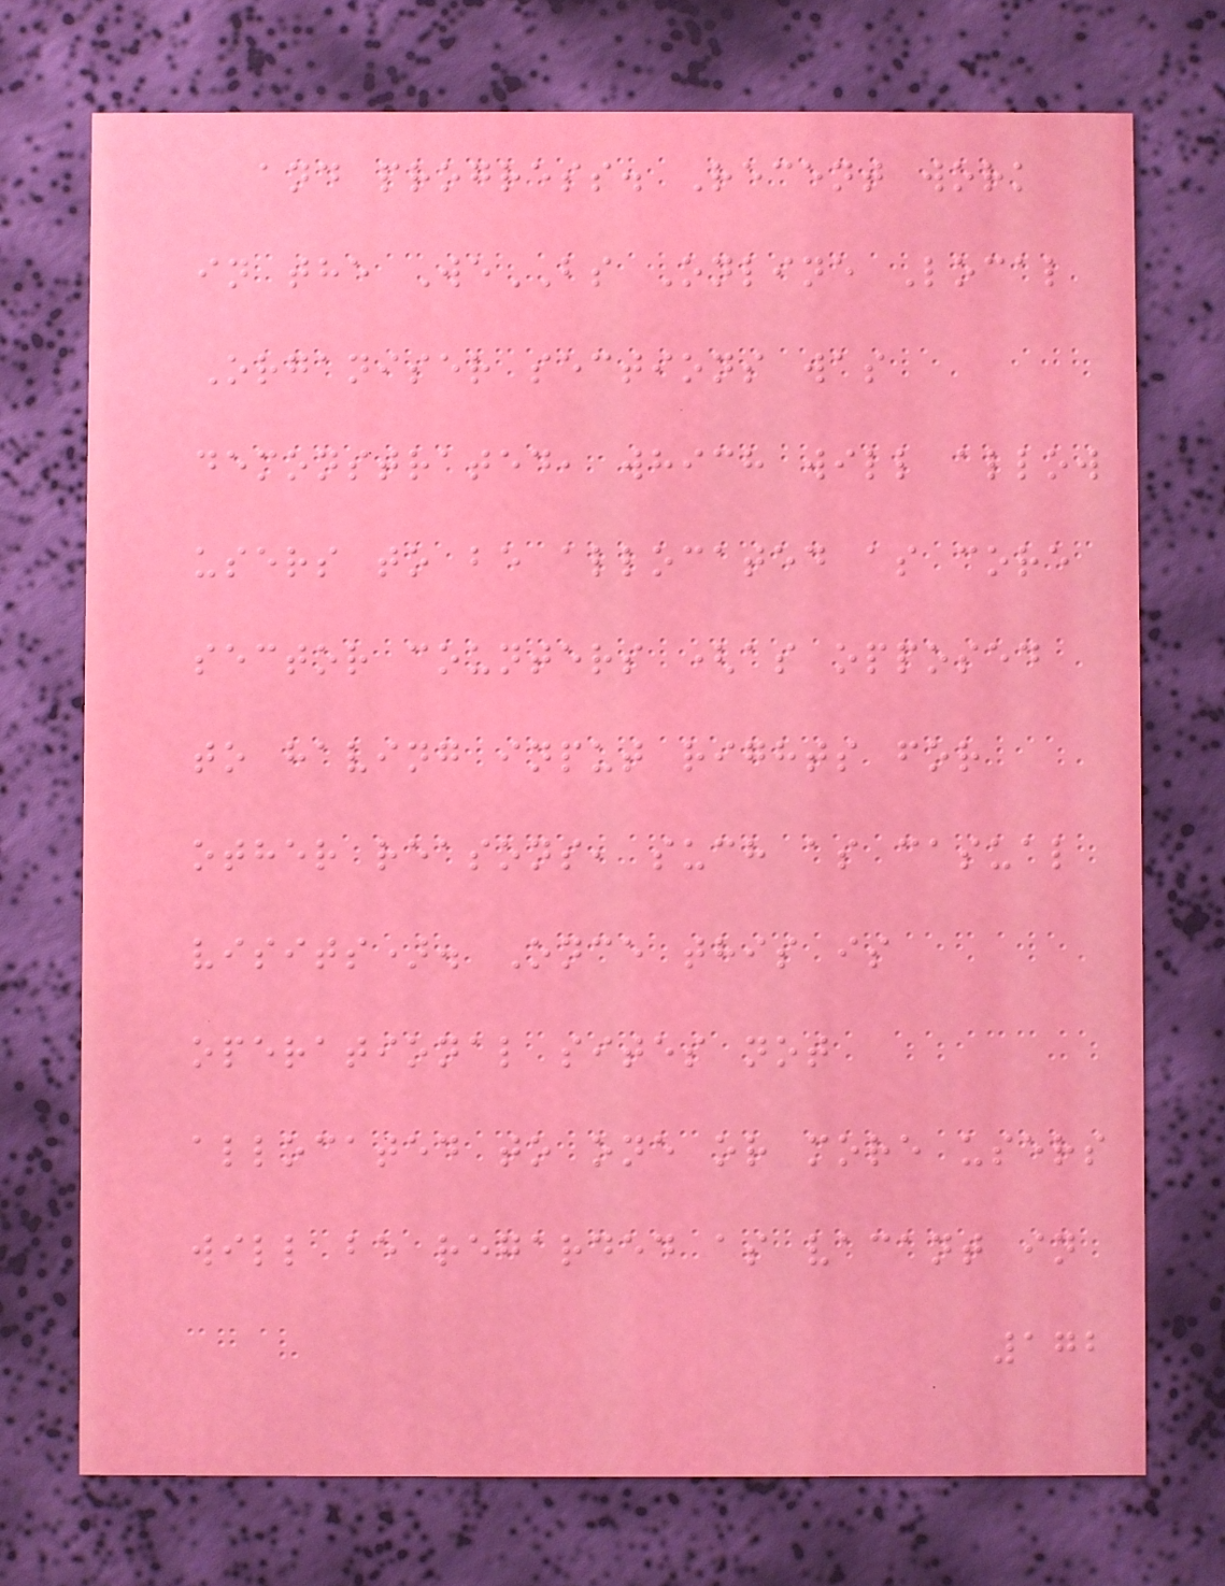and progress. Recent work
in the WeBS Online Local
Organiser sections was
demonstrated, which will allow
users to be allocated as core
sector counters (as opposed
to having input rights for
other reasons, such as casual
visits). Once this is
operational sites not
allocated to one or more users
will be regarded as vacant in
172
